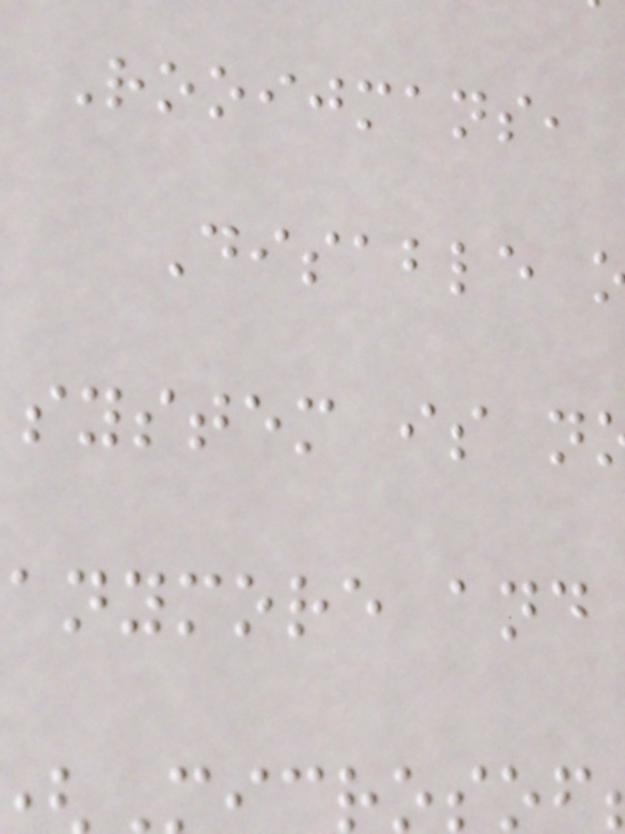Rooijmans,
Disable
system is n
anymore and
